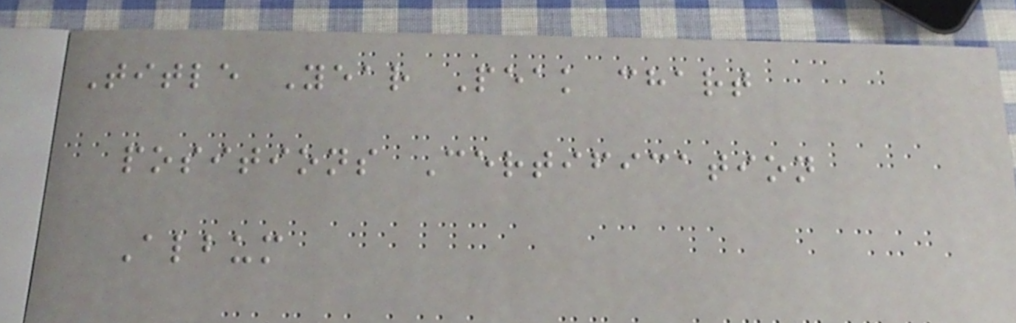Title Year Peak chart
positions Certification
Album
